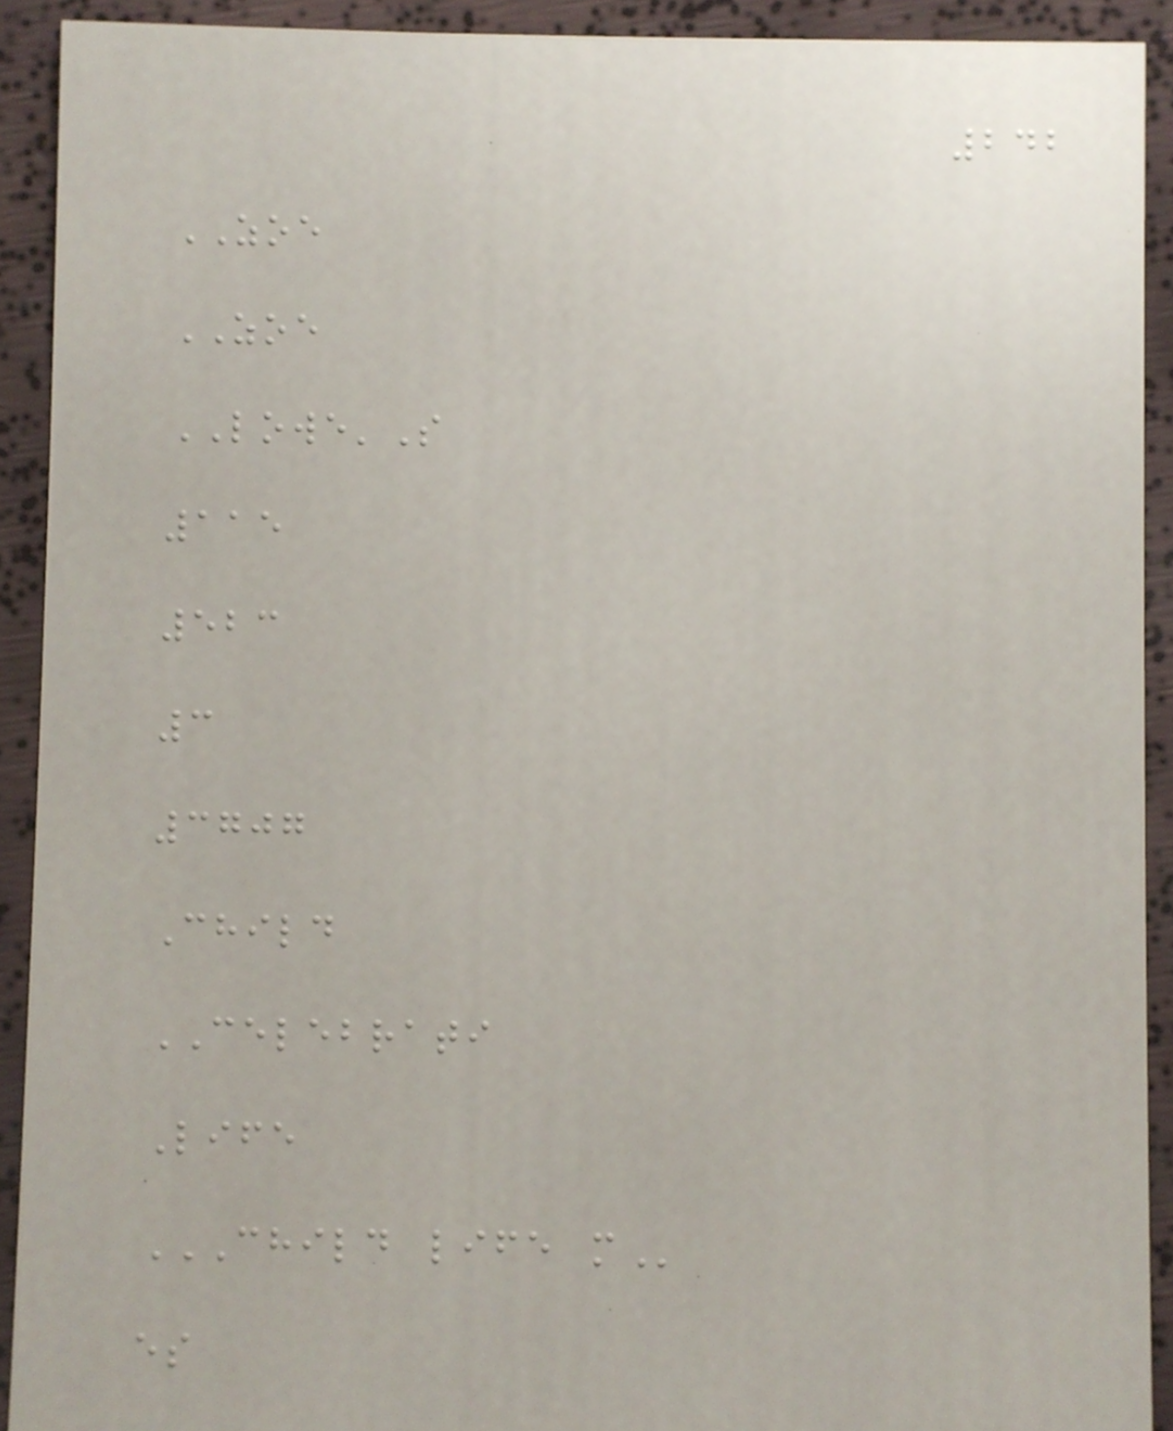242
ZOE
ZOE
LOWE'S
115
523
3
3707
Child
CELEBRATI
Life
CHILD LIFE M
es
